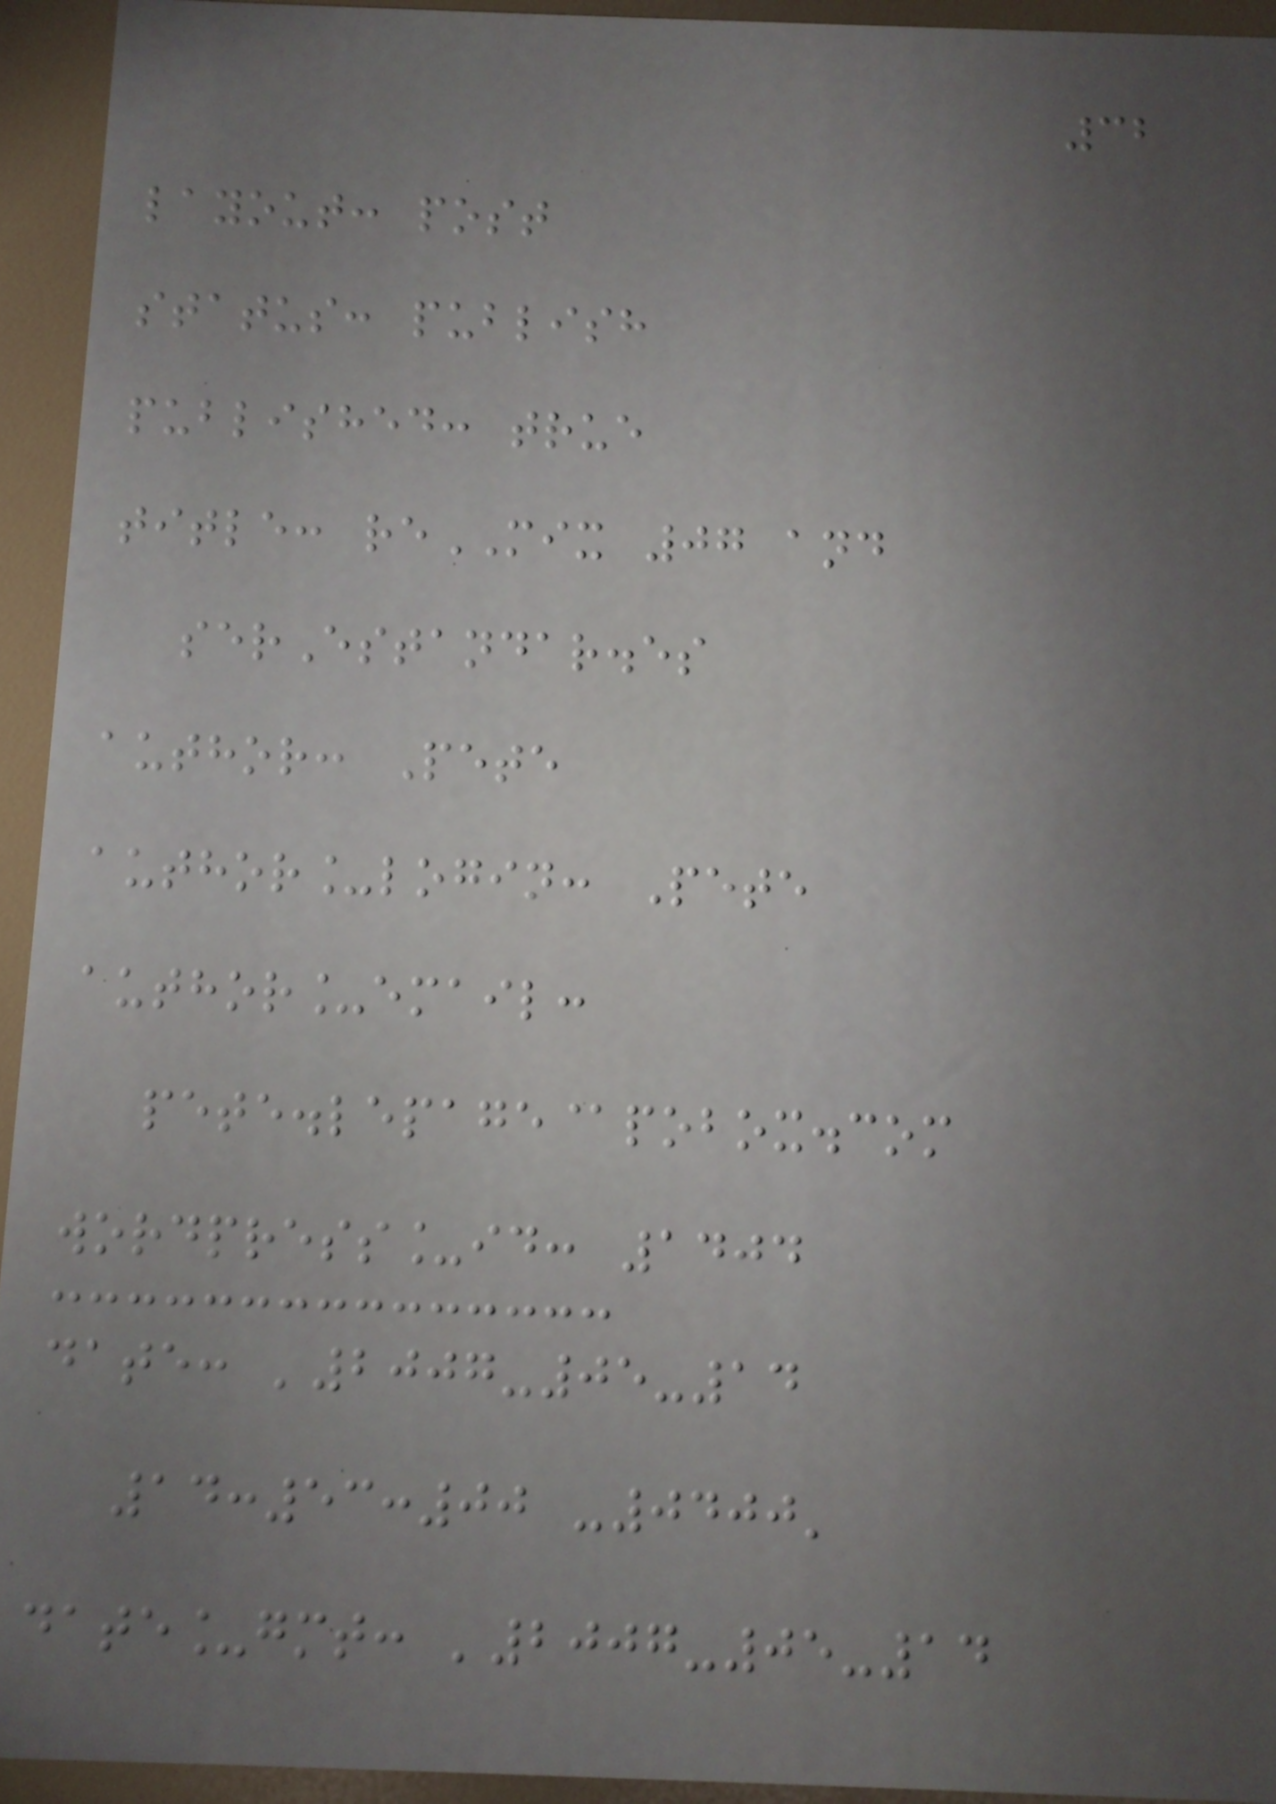32
layout: post
status: publish
published: true
title: reMIX 07 and
serEstandar.es
author: Pete
author_login: Pete
author_email:
pete.lepage@pobox.com
wordpress_id: 1404
date: '2007-05-14
14:53:00 -0400'
date_gmt: '2007-05-14
